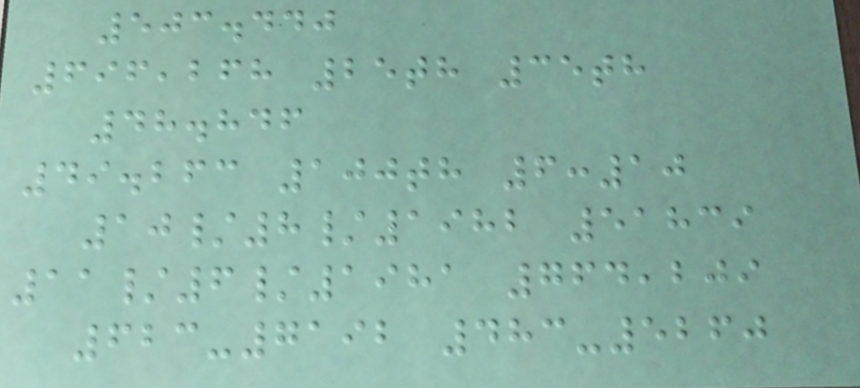503.440
696,268 25th 35th
48.846
49.263 100th 6:10
10/8/1982 51839
11/6/1981 764,209
623-7192 483-5260
